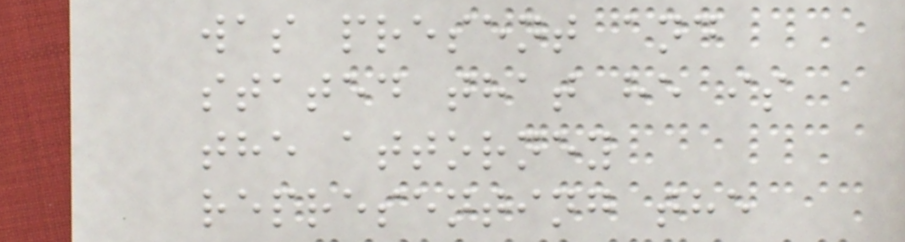was present and
stated that he is
the attorney
representing the
